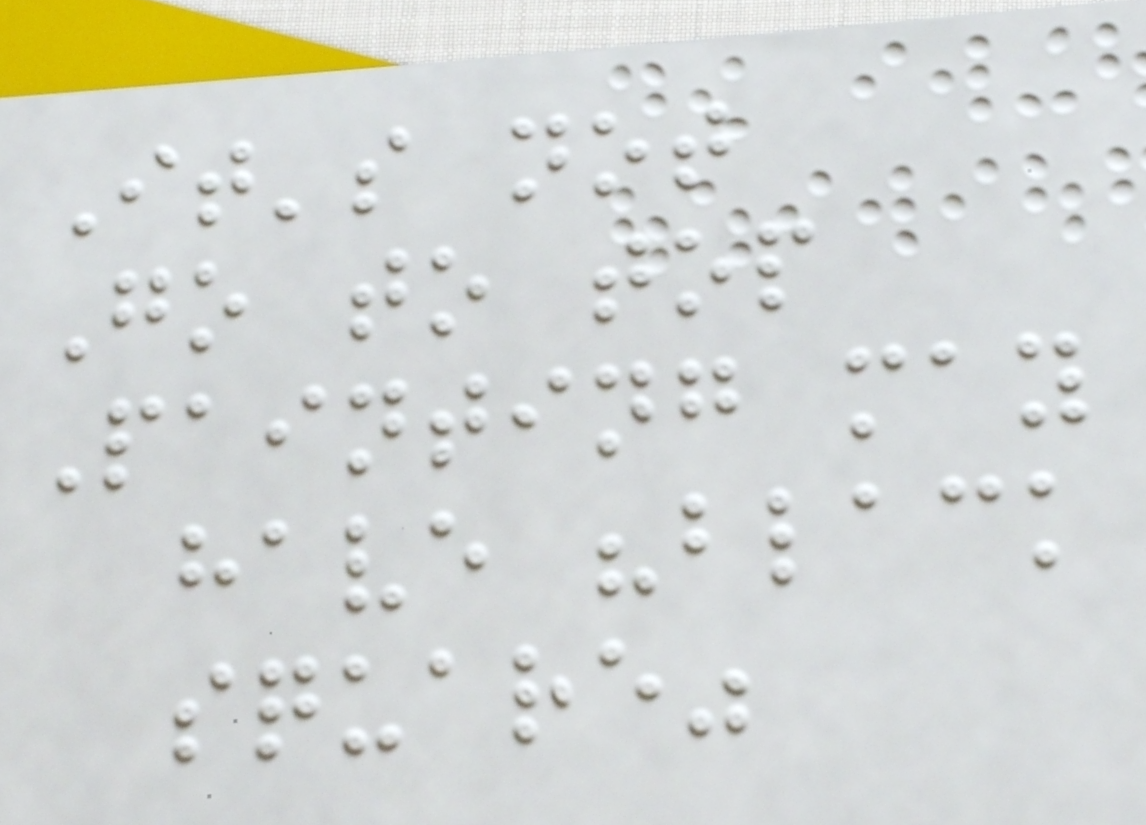It's not
Go to top
Painting may
have "black
square"
